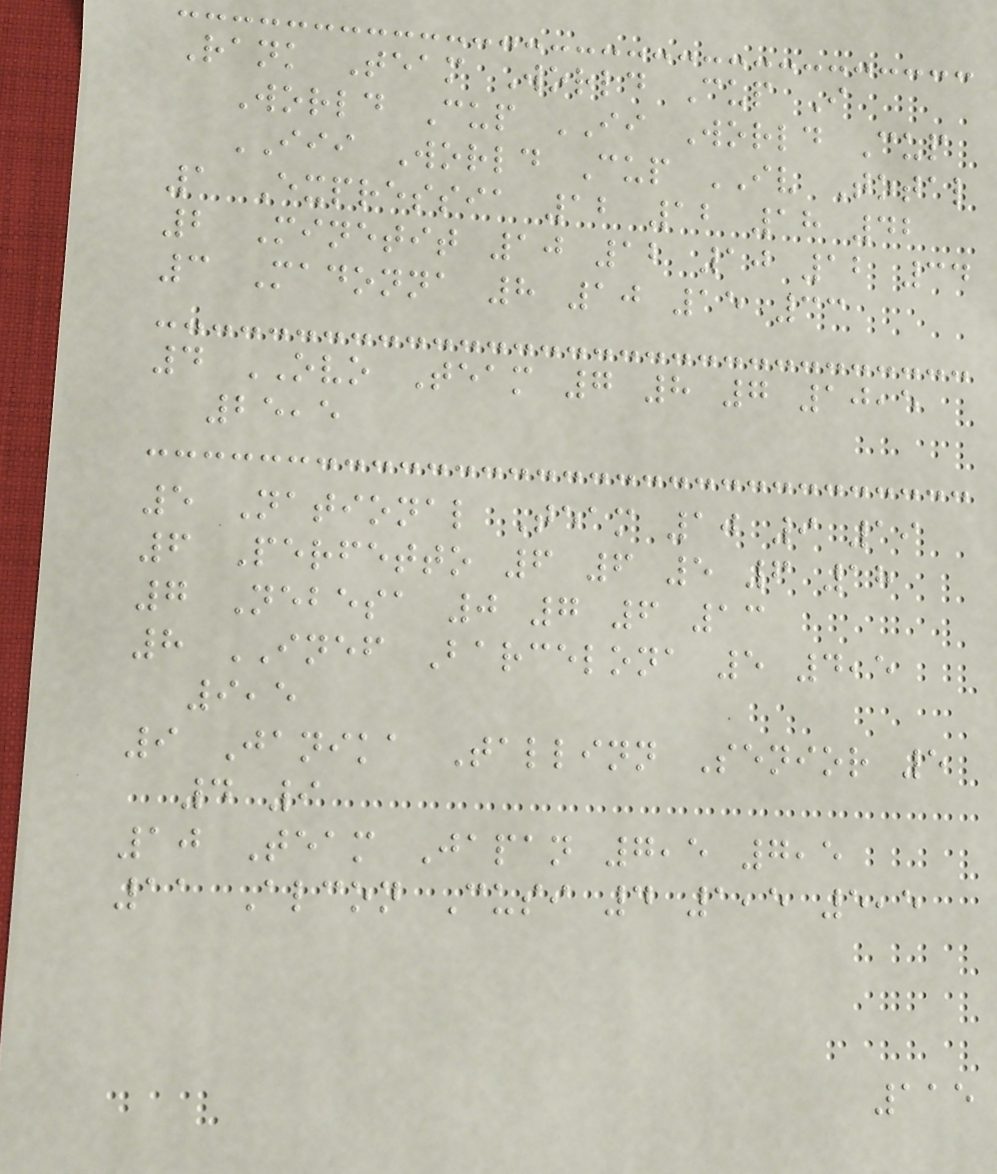Rank Team World Cup I
World Cup II World Cup
III World Cup IV Total
1 Expressia 12 12 18 42
2 Minetit 10 12 10 12 34
3 Madonna 8 10 15 33
4 OVO Team 7 8 7 10,5
25,5
5 National Team 10 9 19
6 Perfetto 6 6 5 6 18
7 Nebesa 0 7 6 13
8 INEF Barcelona 5 4,5
9,5
9 Janika Tallinn Senior 5
4 9
10 Team Japan 7,5 7,5
11 Alcon Cusi 4 1,5 5,5
115
